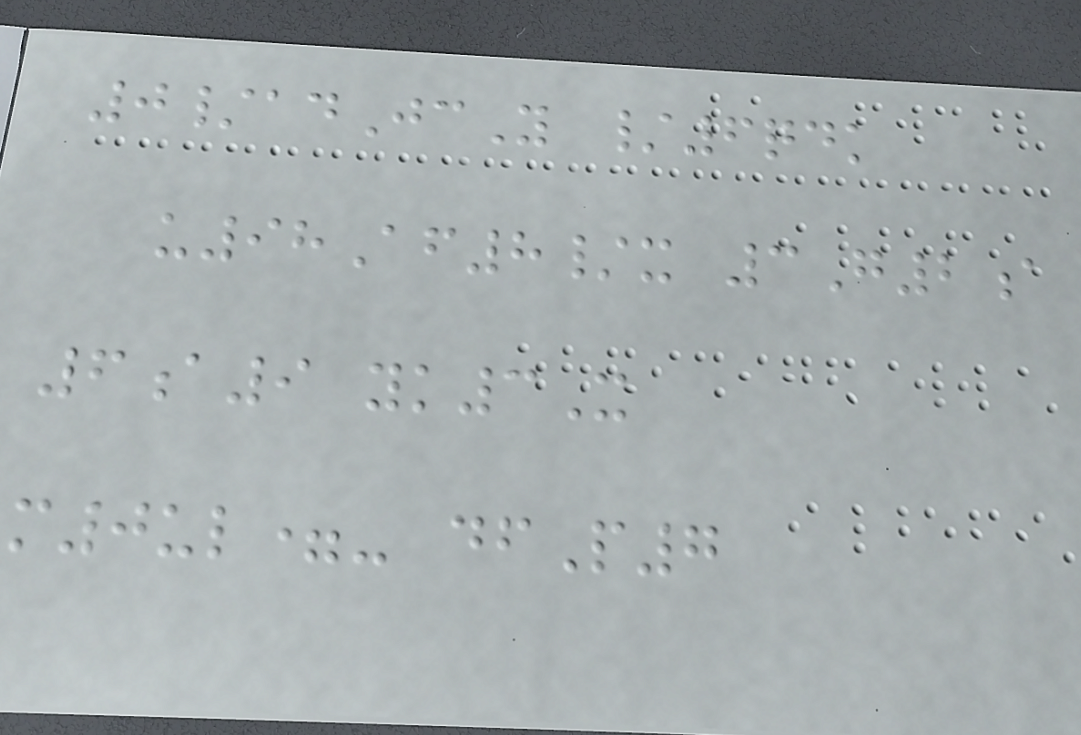0/adJcY /6qdk
u98Af8/x 3G2a
6a9 yk3X
m0ul=- dfP7
